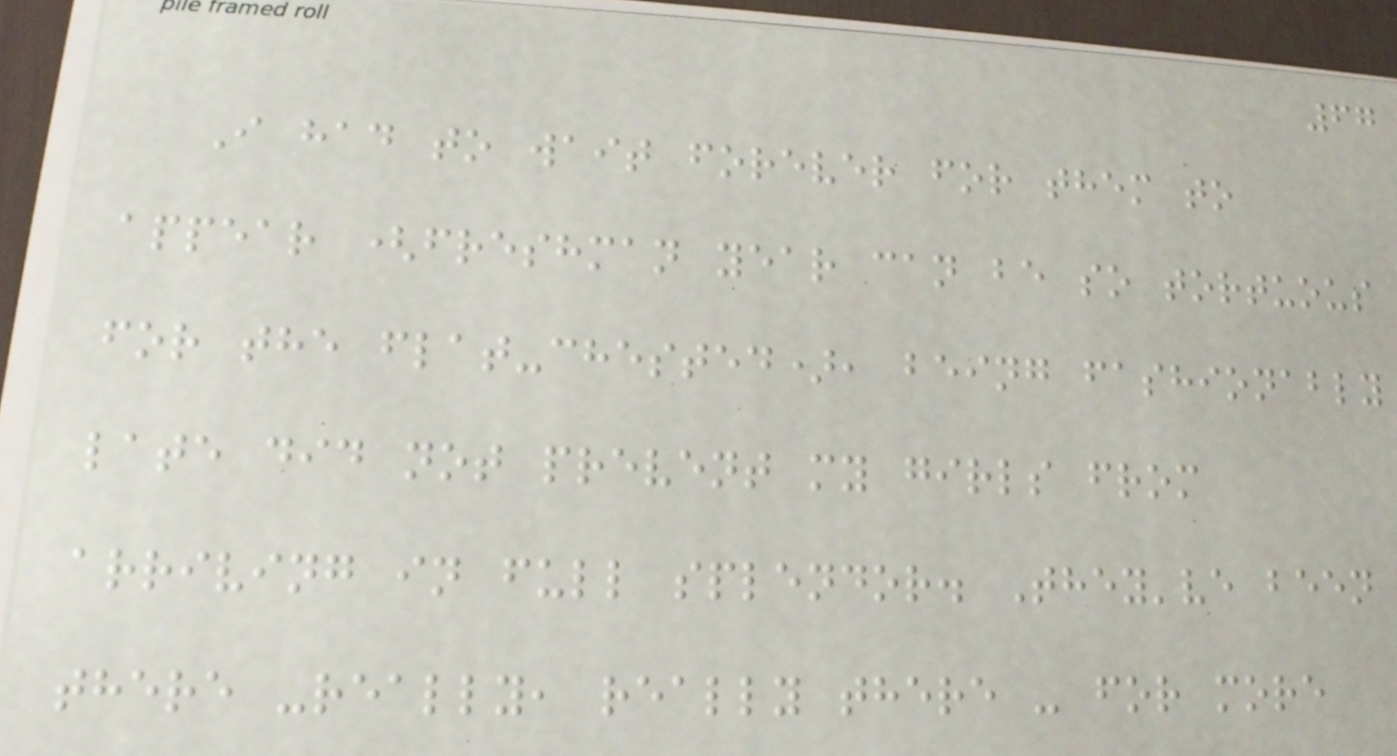67
I had to wait forever for them to
appear (freshman year can be so tortuous
for the flat-chested), being fashionably
late did not prevent my girls from
arriving in full splendor. They've been
there -really, really there - for more
